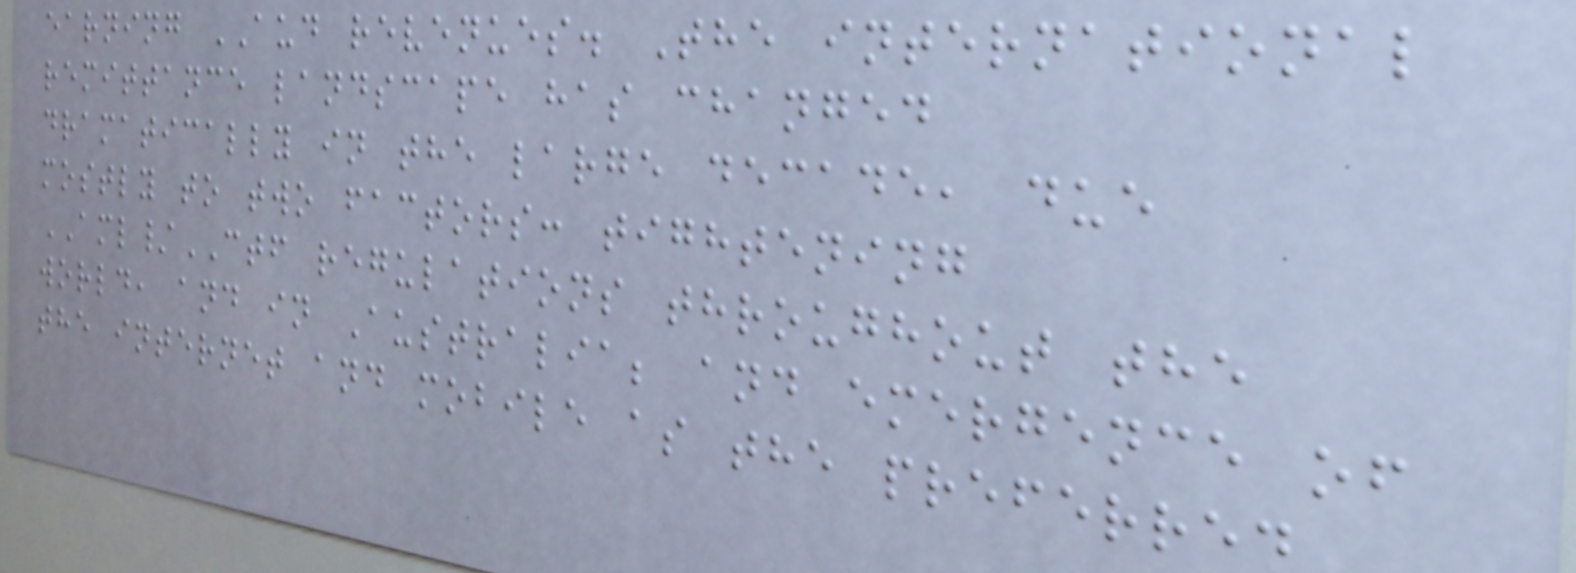earning AUD revenues. The international
remittance landscape has changed
dramatically in the large decade, due
mostly to two factors: tightening
AML/CTF regulations throughout the
world, and in Australia; and emergence of
the internet and mobile as the preferred
